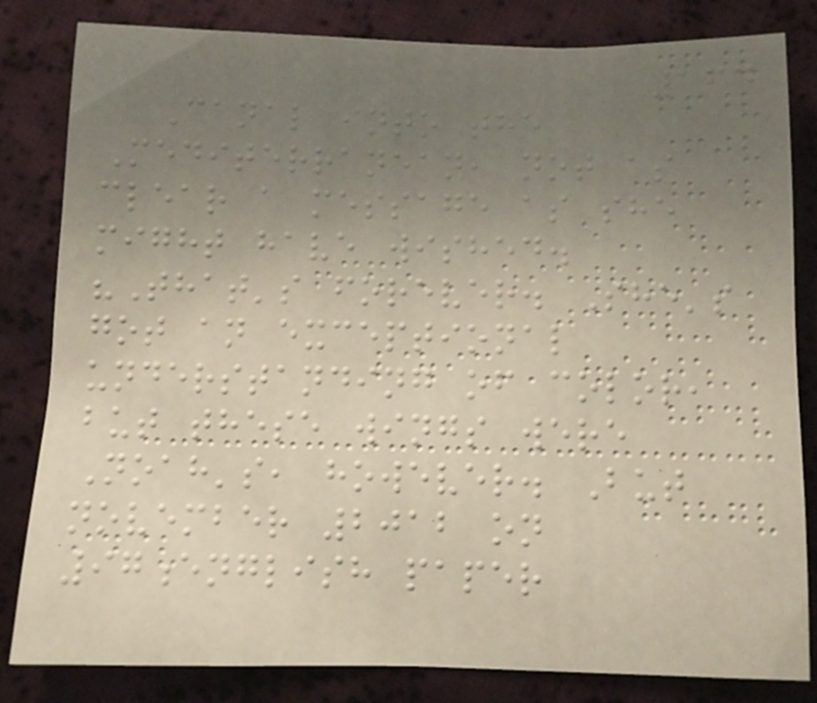164
Canal into the
Mediterranean, not as
clear a message as she
might have wished.
"That's forever. She's
got an exceptional
understanding of color,
but these wings were
Noah's, however. But
november 2012 on
97english paper
